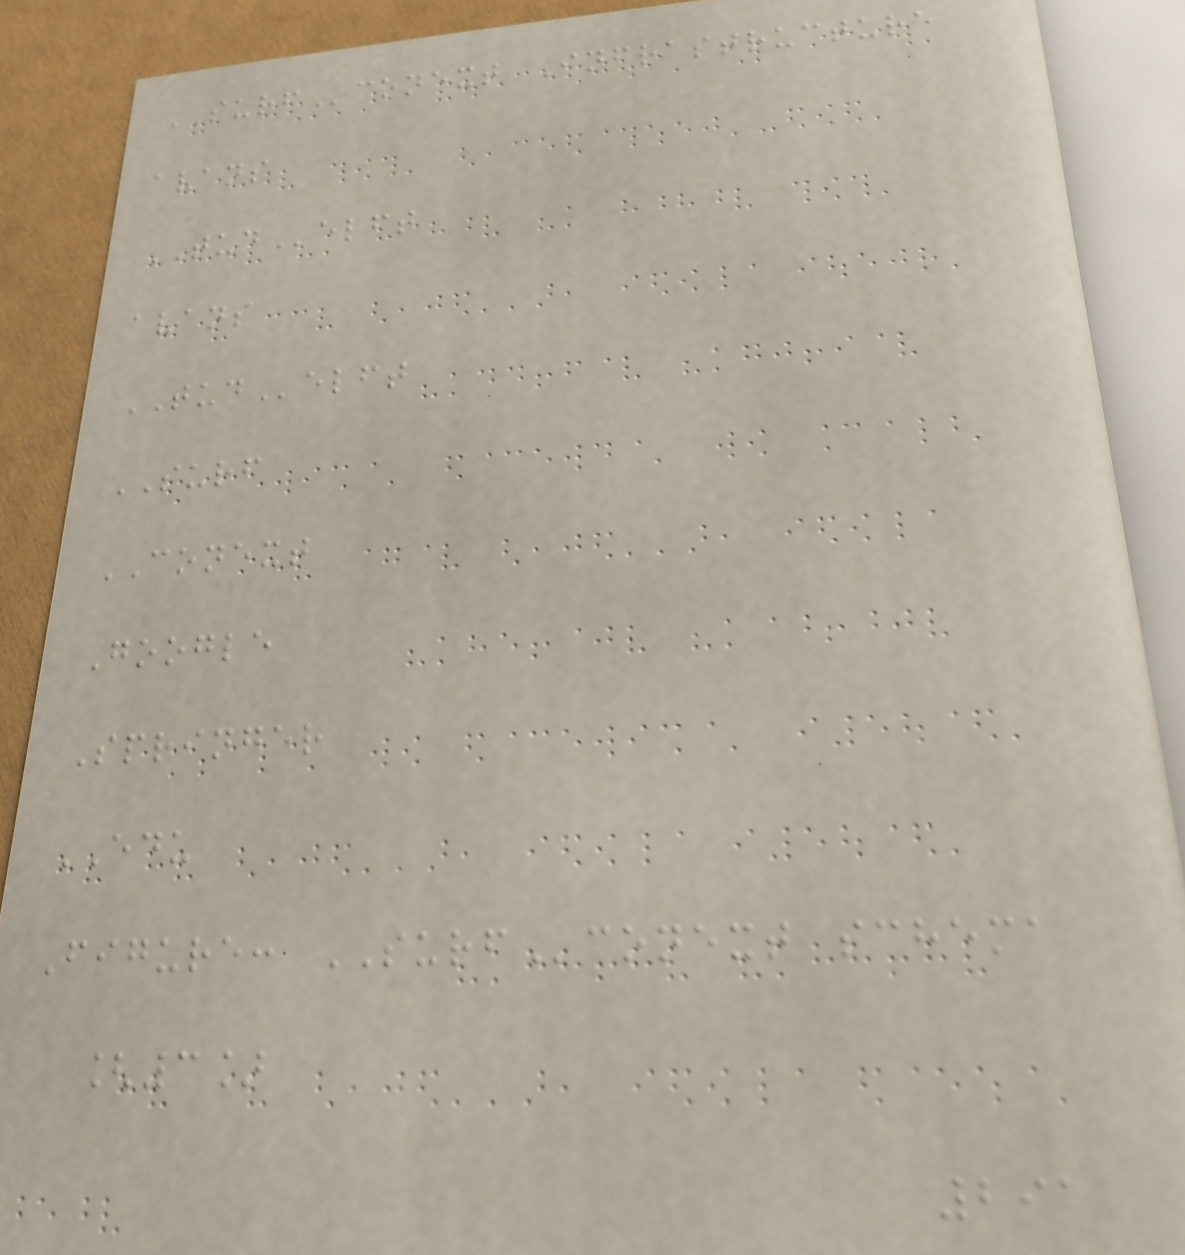SURFconext Infrastructure
avans
TUDelft
avans
TUDelft
SURF
CONEXT
Google
Springer
EDU
Figure: SURFconext schema
[3]
291
